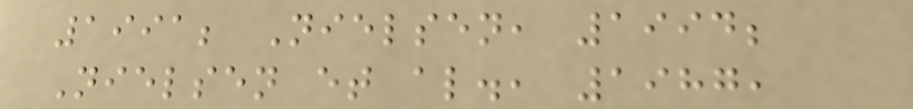1991; Nielsen, 1994;
Nielsen et al., 1987,
